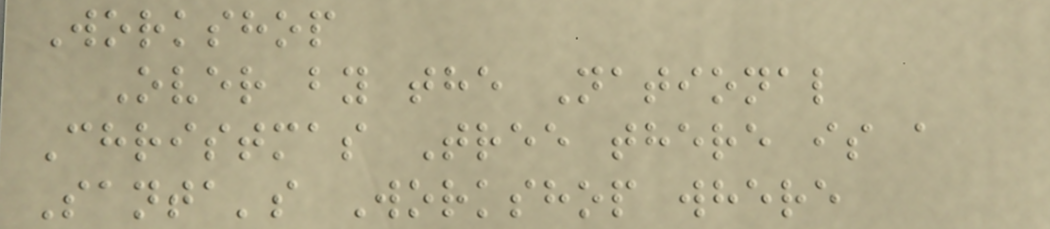Workshop
Over by the National
Christmas Tree there is a
Santa's Workshop where
